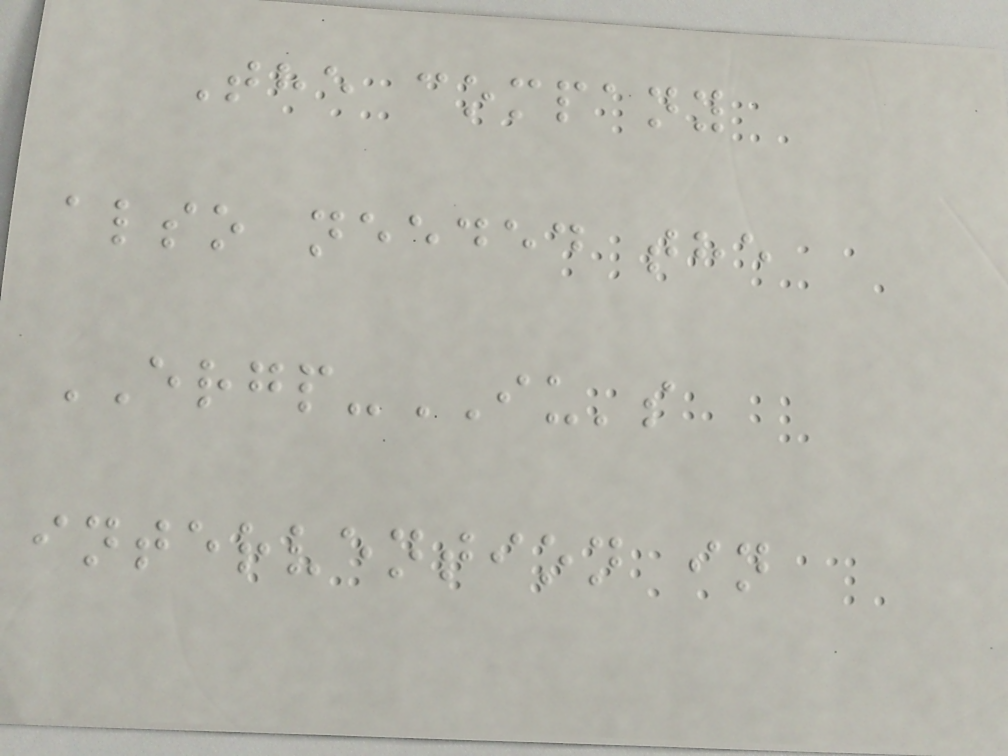The company
also needed the
ERGP-IU's
intervention in
